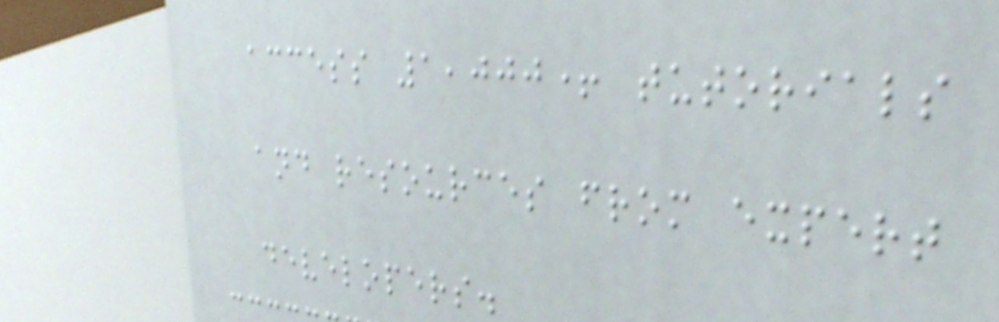access 1,000+ tutorials
and resources from expert
developers.
